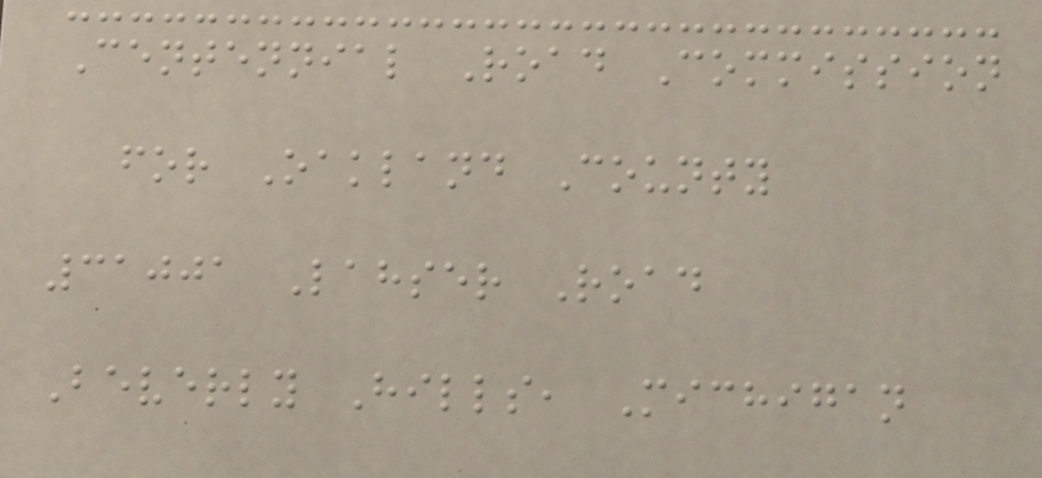Centennial Road Commission
for Oakland County
31001 Lahser Road
Beverly Hills, Michigan
